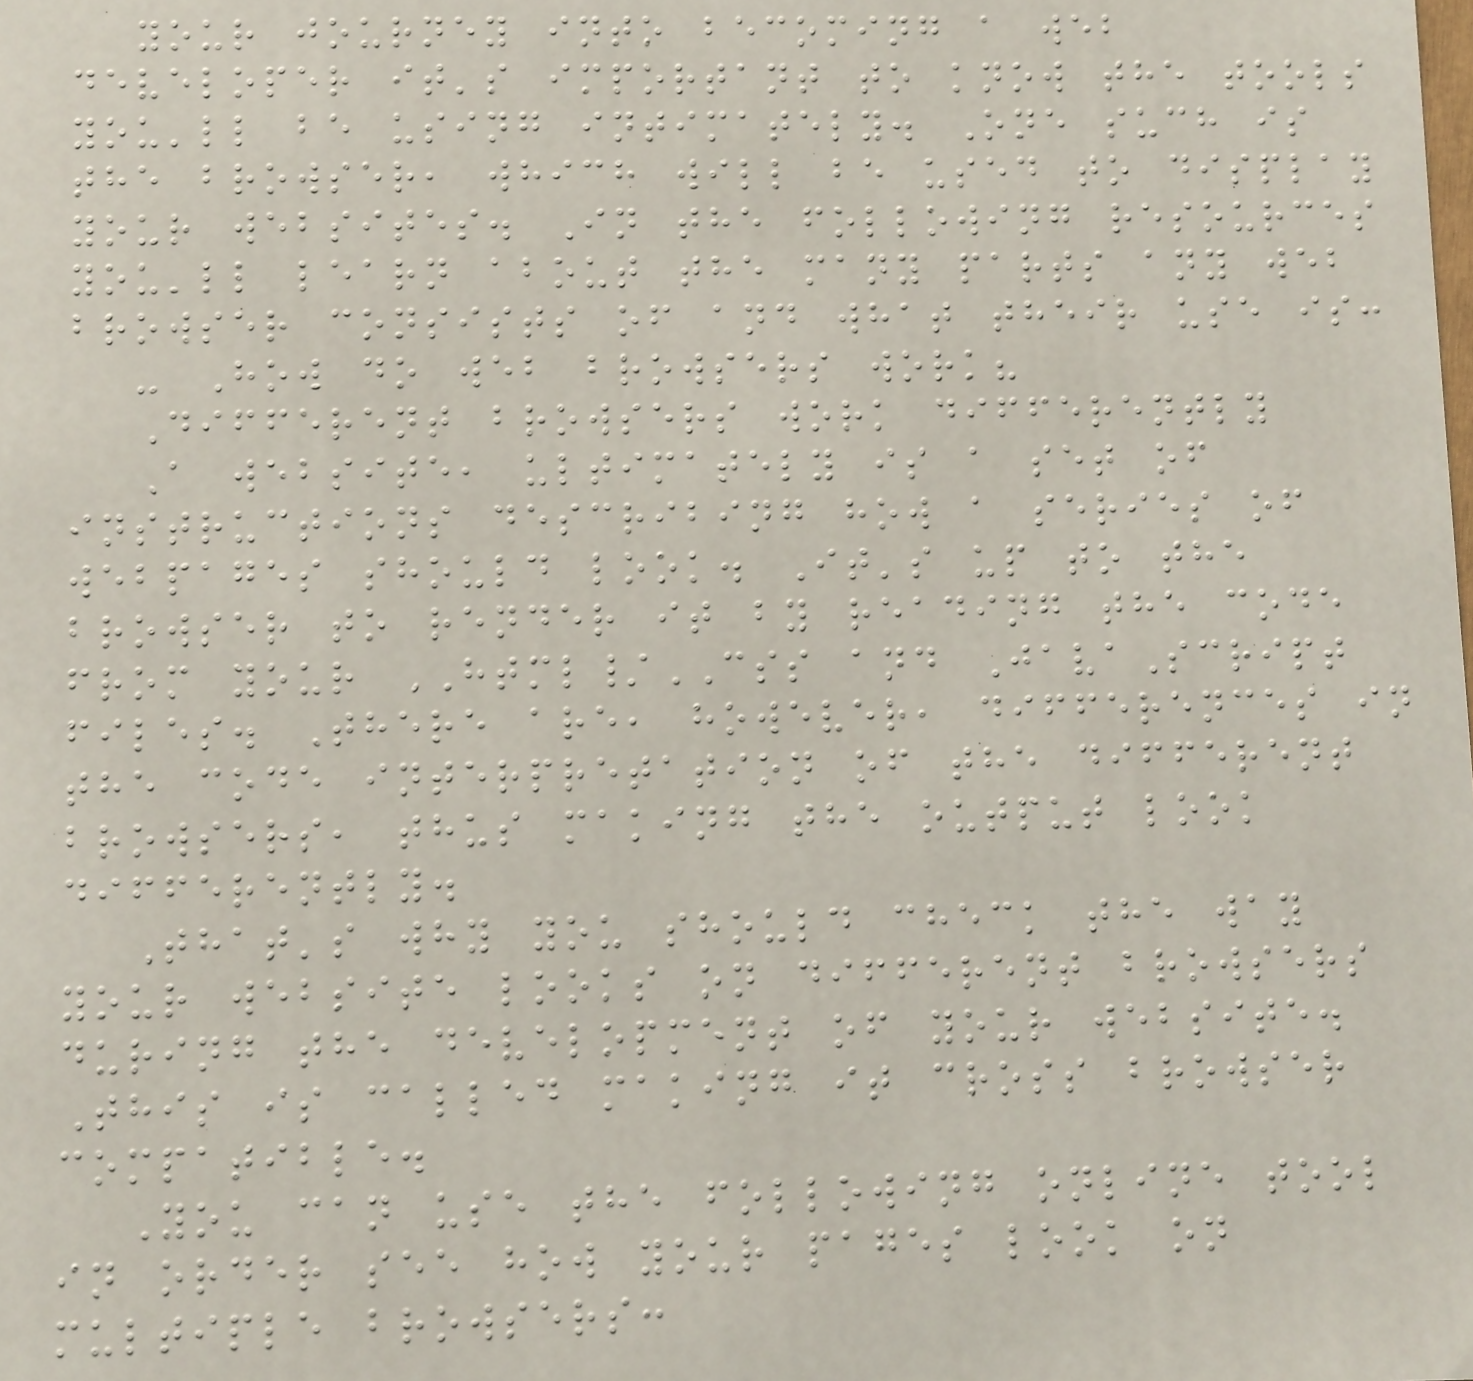your journey into becoming a web
developer it's important to know the tools
you'll be using intimately. One such is
the browser, which will be used to display
your websites. In the following resources
you'll learn about the many parts any web
browser consists of and what their use is:
- How do web browsers work?
Different browsers work differently
A website, ultimately is a set of
instructions describing how a series of
webpages should look. It's up to the
browser to render it by reading the code
from your HTML/CSS and JavaScript
files. There are, however, differences in
the code interpretation of the different
browsers, thus making the output look
differently.
That's why you should check the way
your website looks on different browsers
during the development of your website.
This is called making it cross browser
compatible.
You can use the following online tool
in order see how your pages look on
multiple browsers:
